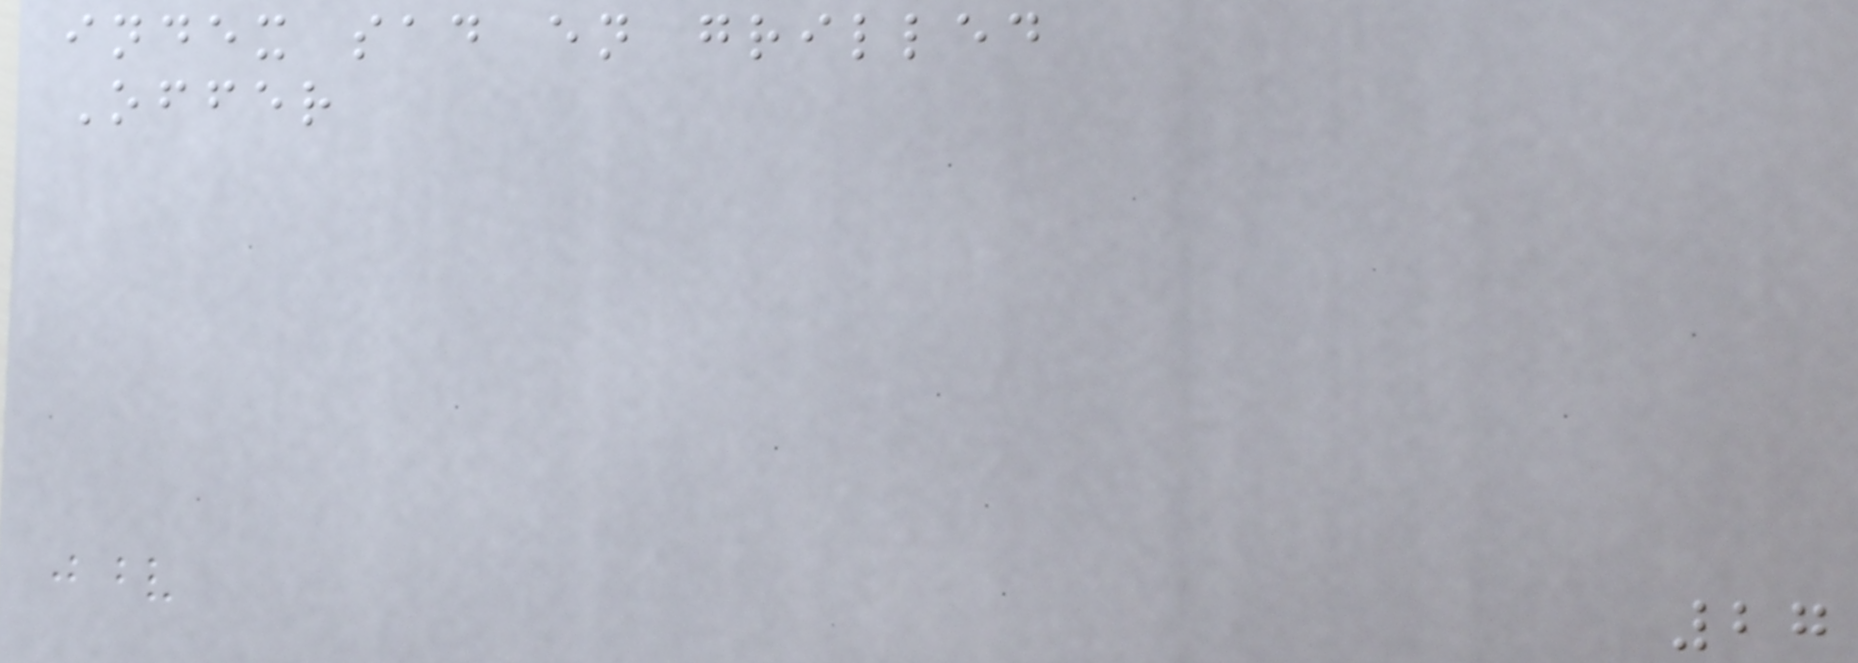index sad en grilled
Offer
27
